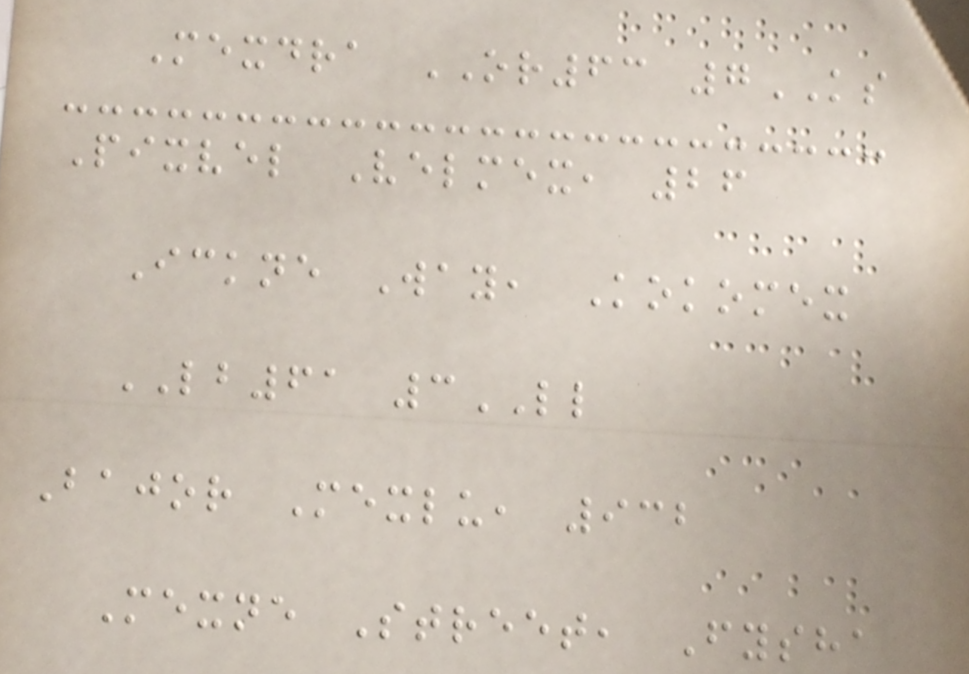Mexdra OR63 7KS
Pixvel Velmex, 26
Ickne Way, Kokomex
LB61 3LL
Bajor Mexlu, 932
Mexne Street, Fysha
